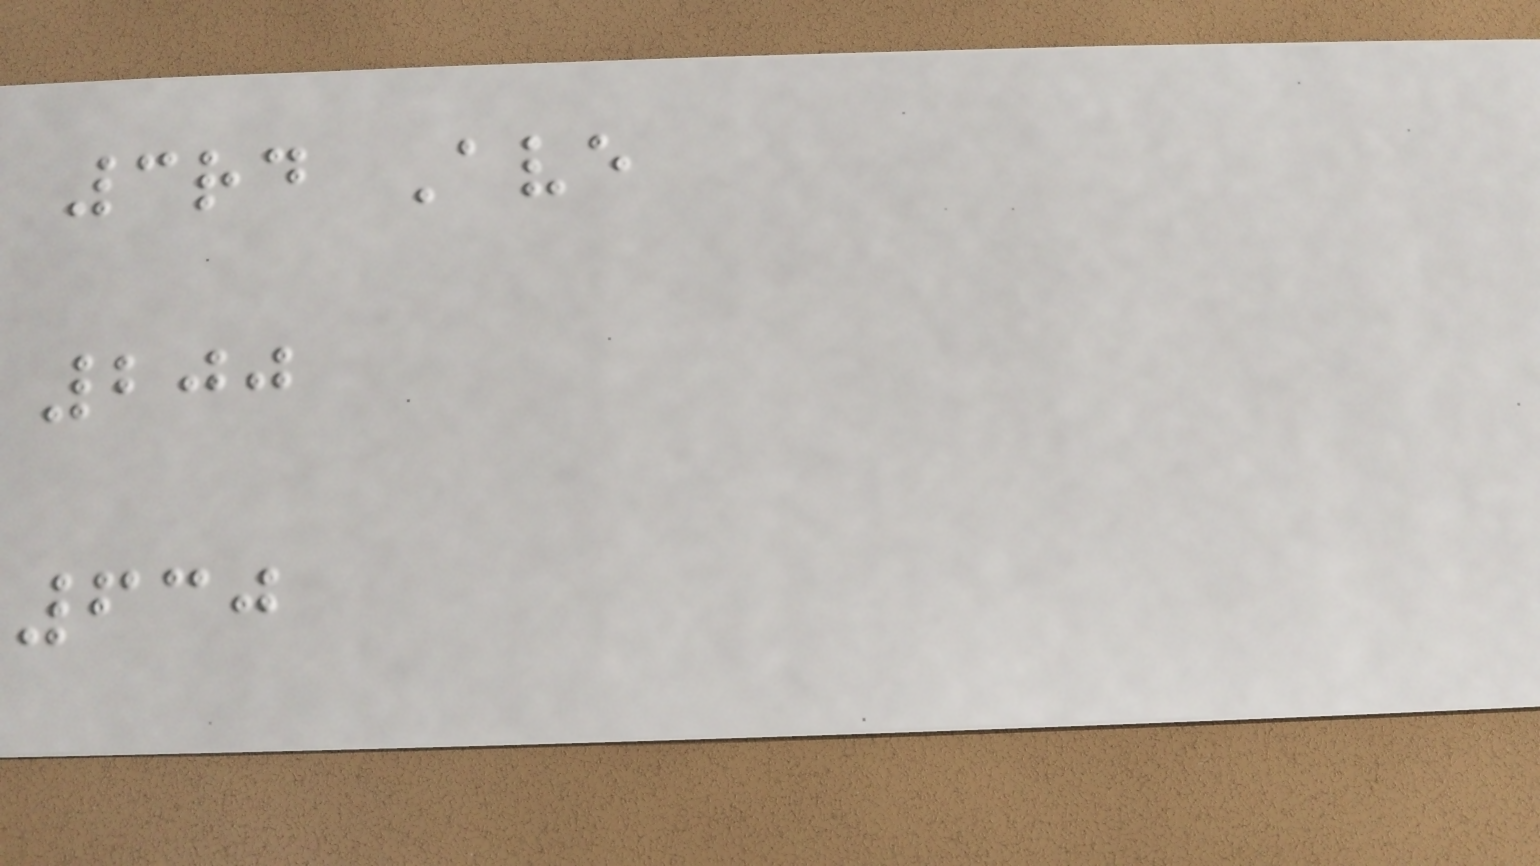3rd Ave
200
630
